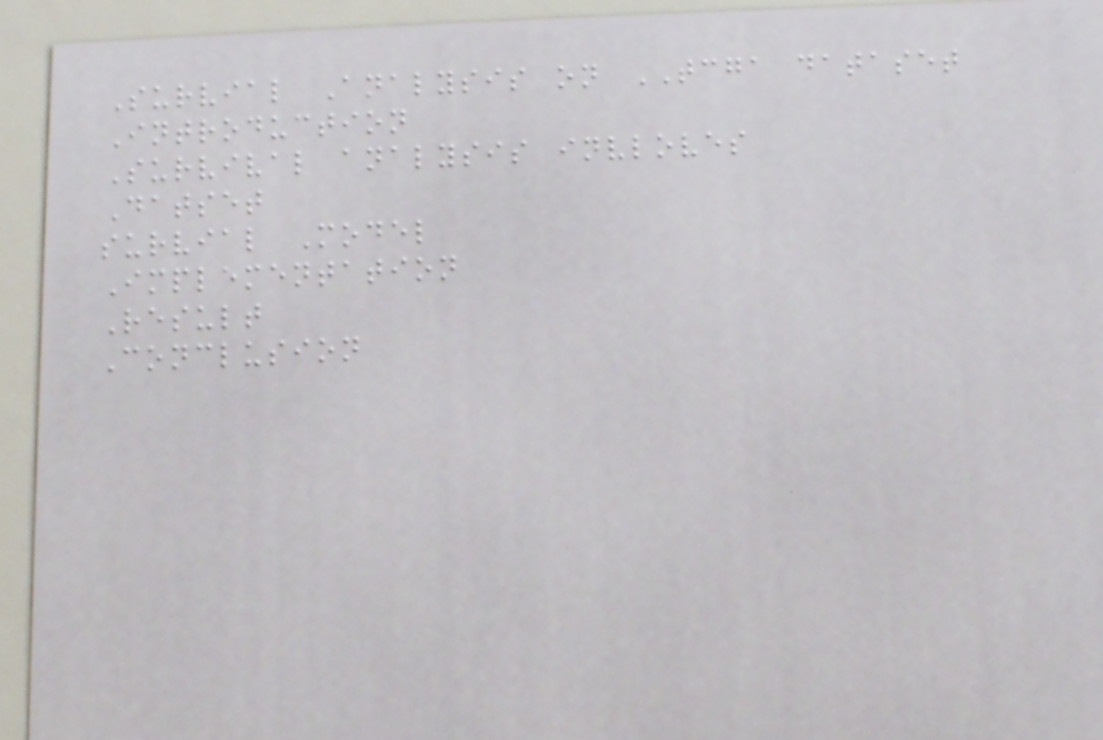Survial Analysis on TCGA dataset
Introduction
Survival analysis invloves
Datset
survial Model
Implementation
Result
Conclusion
